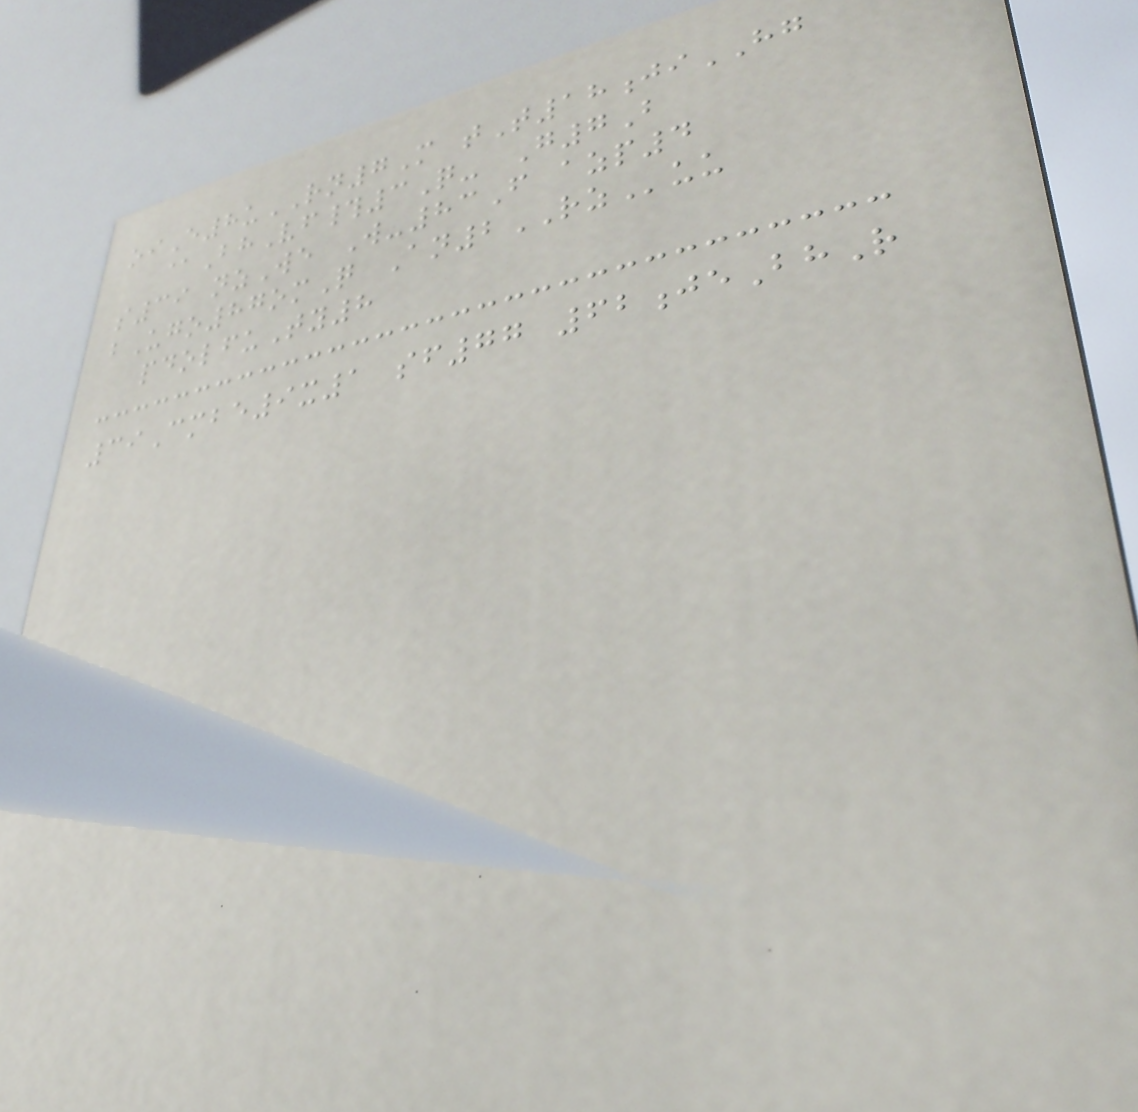oiE8uRN7M tT18jiHG
@BhVf#3Q- G7B
s39 nzWe W-83F azp4
bUgo87omQ An2RZuu
pdolfuTy8
39Cmbe9x1 sf77 62jeBhR
